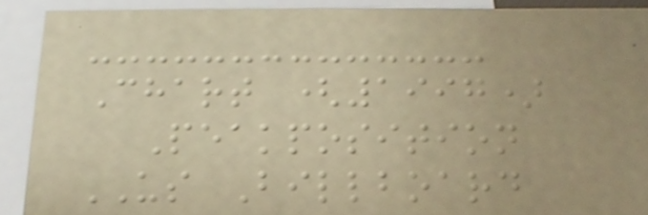Chart (1997)
Peakposition
US Billboard
